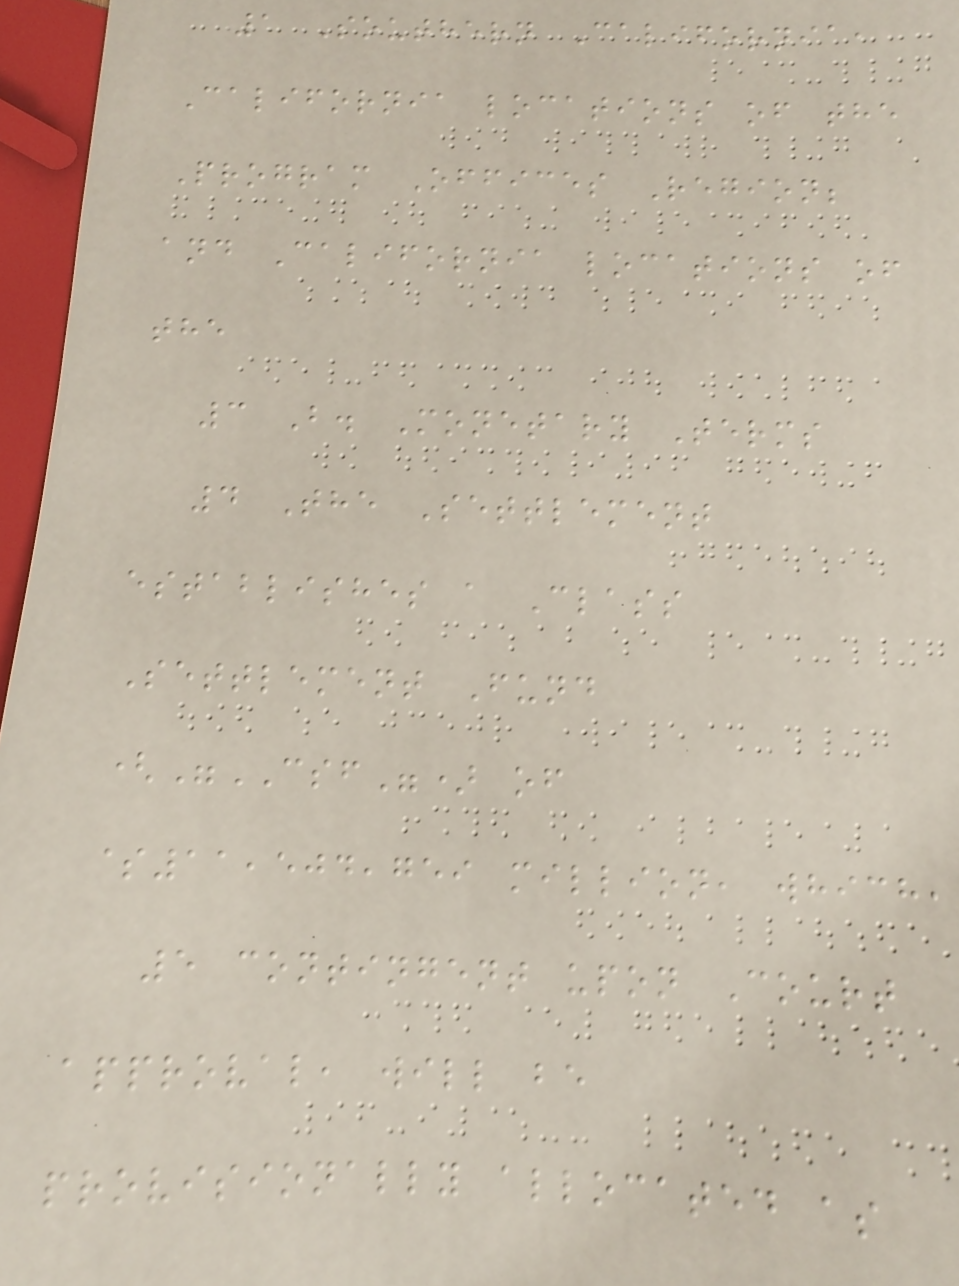1 Southern California,
California locations of the
Program Offices Region;
and California locations of
the
3 B. Monetary Terms
4 The Settlement
establishes a Class
Settlement Fund
("CSF") of
$11,504,759 million, which,
5 contingent upon Court
approval, will be
provisionally allocated as
